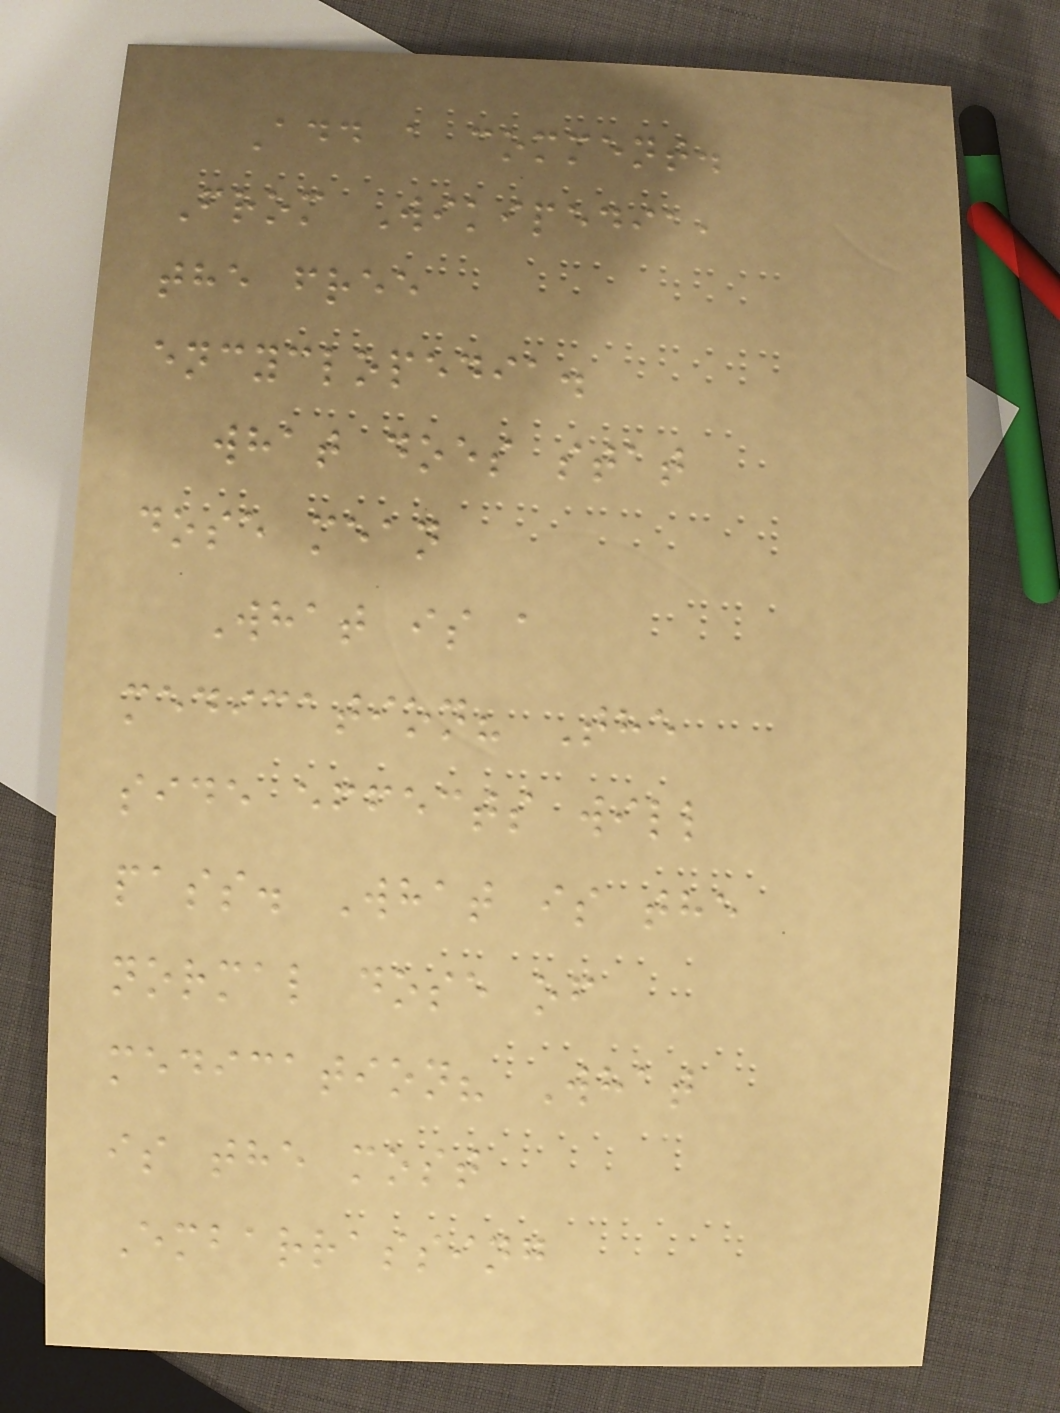Add a comment.
From Wikipedia,
the free
encyclopedia.
what does stat
dose mean
What is a
medication? The
side effects will
pass. What is the
normal dose of
medication? What
is the most
Embarrassing
